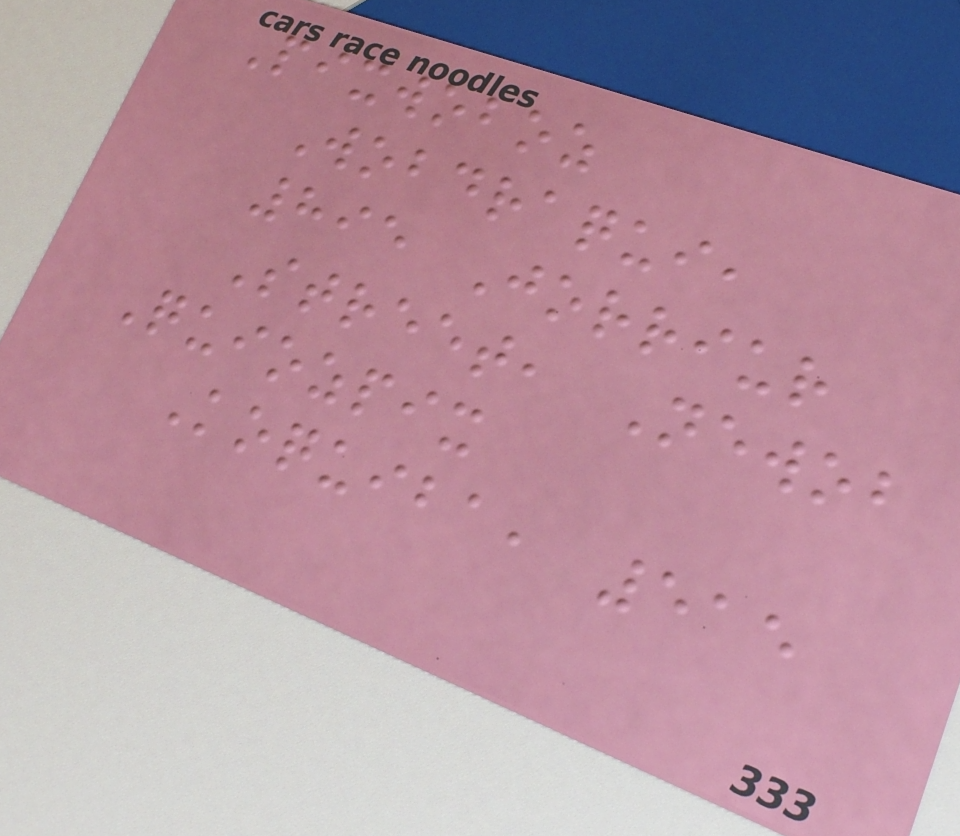Pixwoboz
Wobdraqui,
895 Jorriur
Street, Newob
Quiozpix
Koquiba, 515
